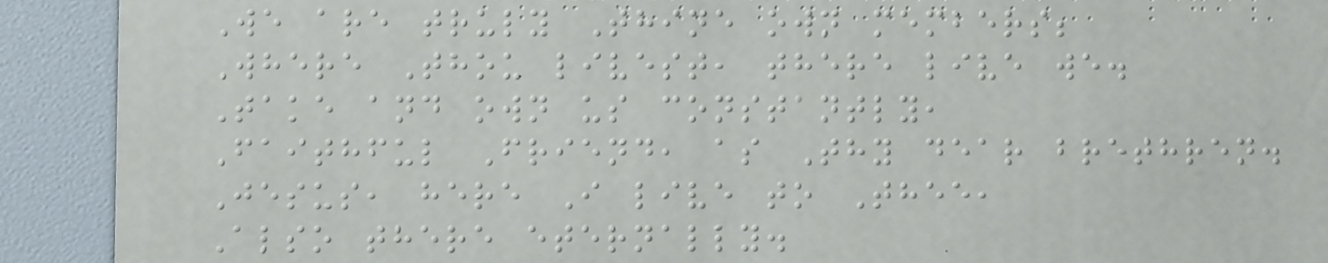We are truly Thine own members;
Where Thou livest, there live we.
Take and own us constantly,
Faithful Friend, as Thy dear brethren.
Jesus, here I live to Thee,
Also there eternally.
